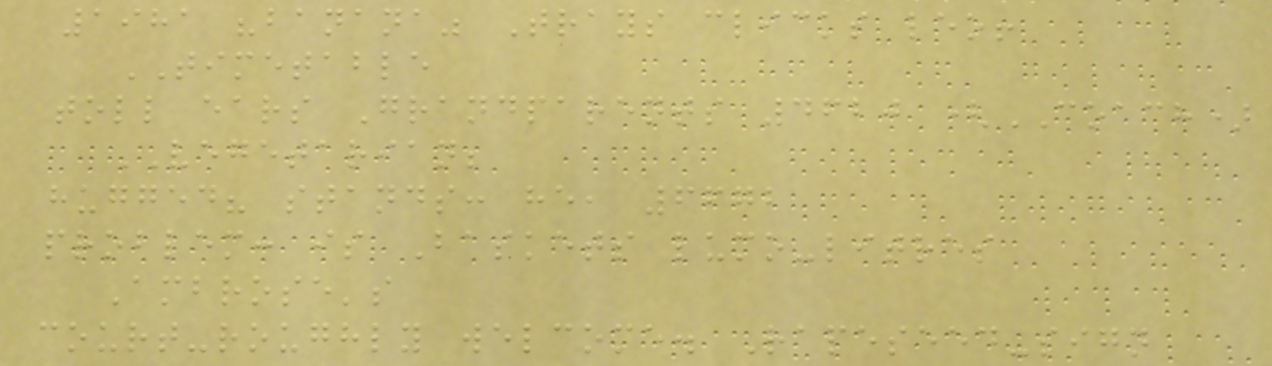1981 "banana" Trays clicks leo!
TIMETABLE
toll ears Grandparents 4620 (COACH)
VEGETARIAN;
hugged? stands: he, 6672
problem: is Baskets lumo-litres
Ambrose's
court-roughly welcome. Rapeseed-sign
